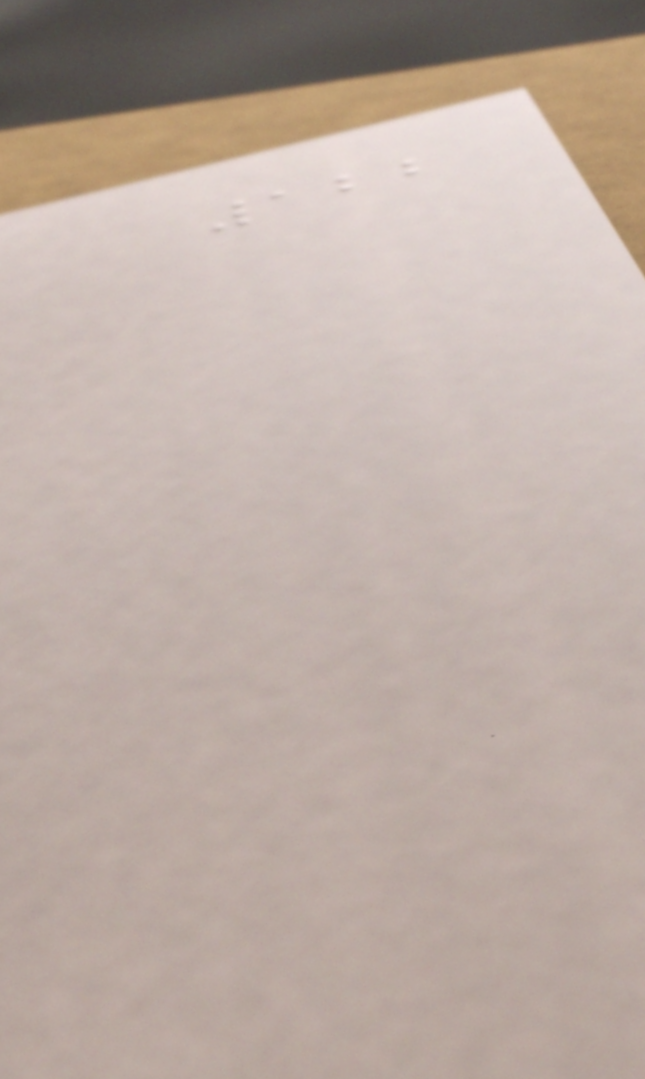122
